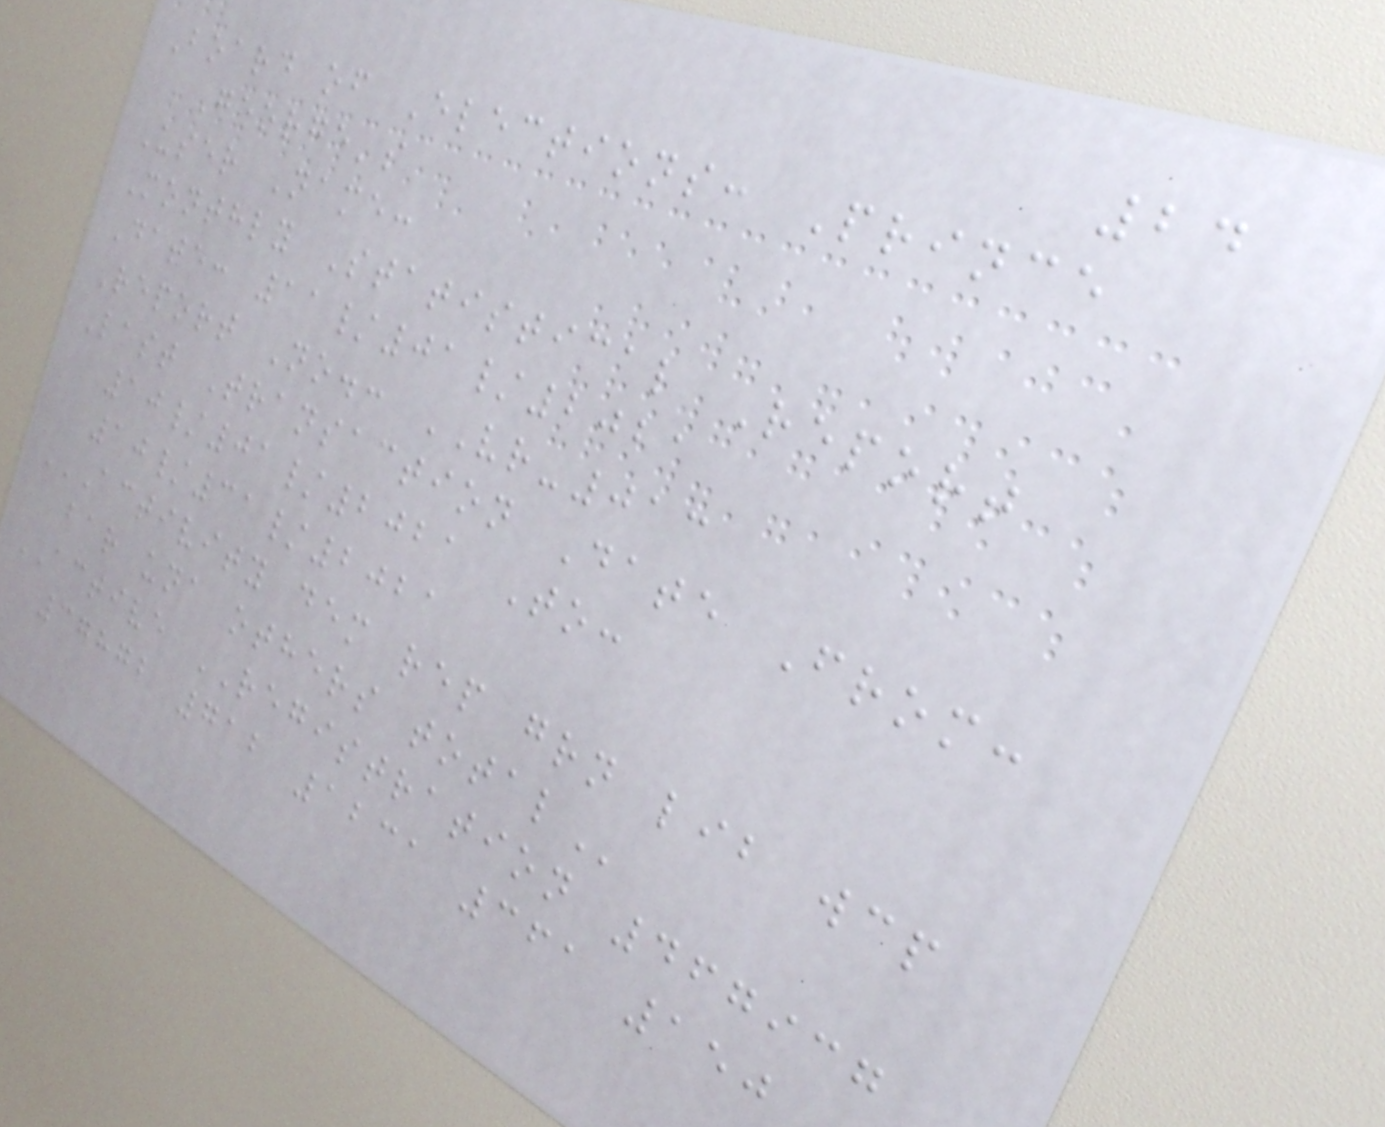24
Board of Elections: Prince
George's
User Name:
Monthly Statistical Report
Date: 11/01/2021
Report No.: VR-013
Last Transaction Date From:
10/01/2021 To:
10/31/2021
ACTIVITY DEM REP GRN LIB WCP
BAR UNA OTHERS TOTAL
ACTIVE REGISTRATION 467937
37872 712 1231 361 150
